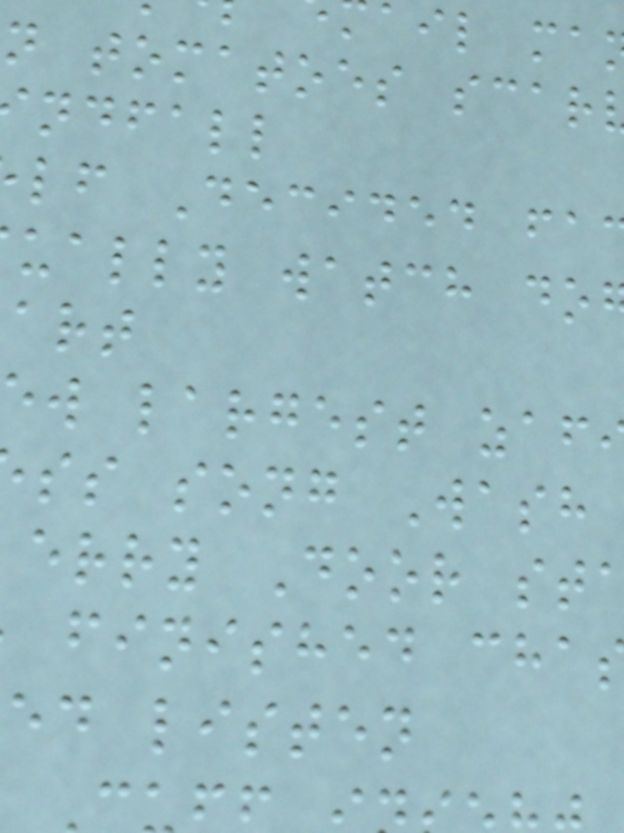ail ma
n tomatoes scar
ndfall
lf Decided fa
ually watch do
w largest zaf
ss song Wash
erry Door st
finished cha
ed listen
